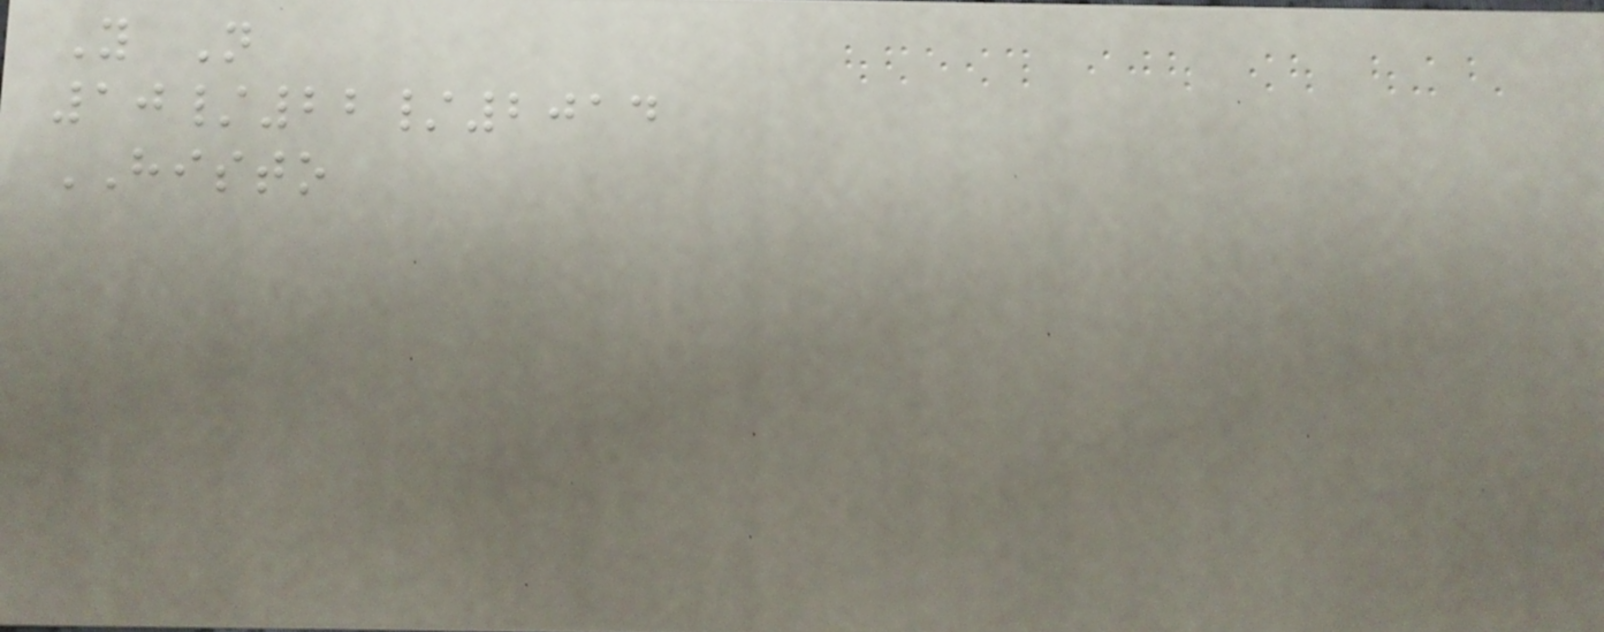Y N
10/22/2014
HISTO
